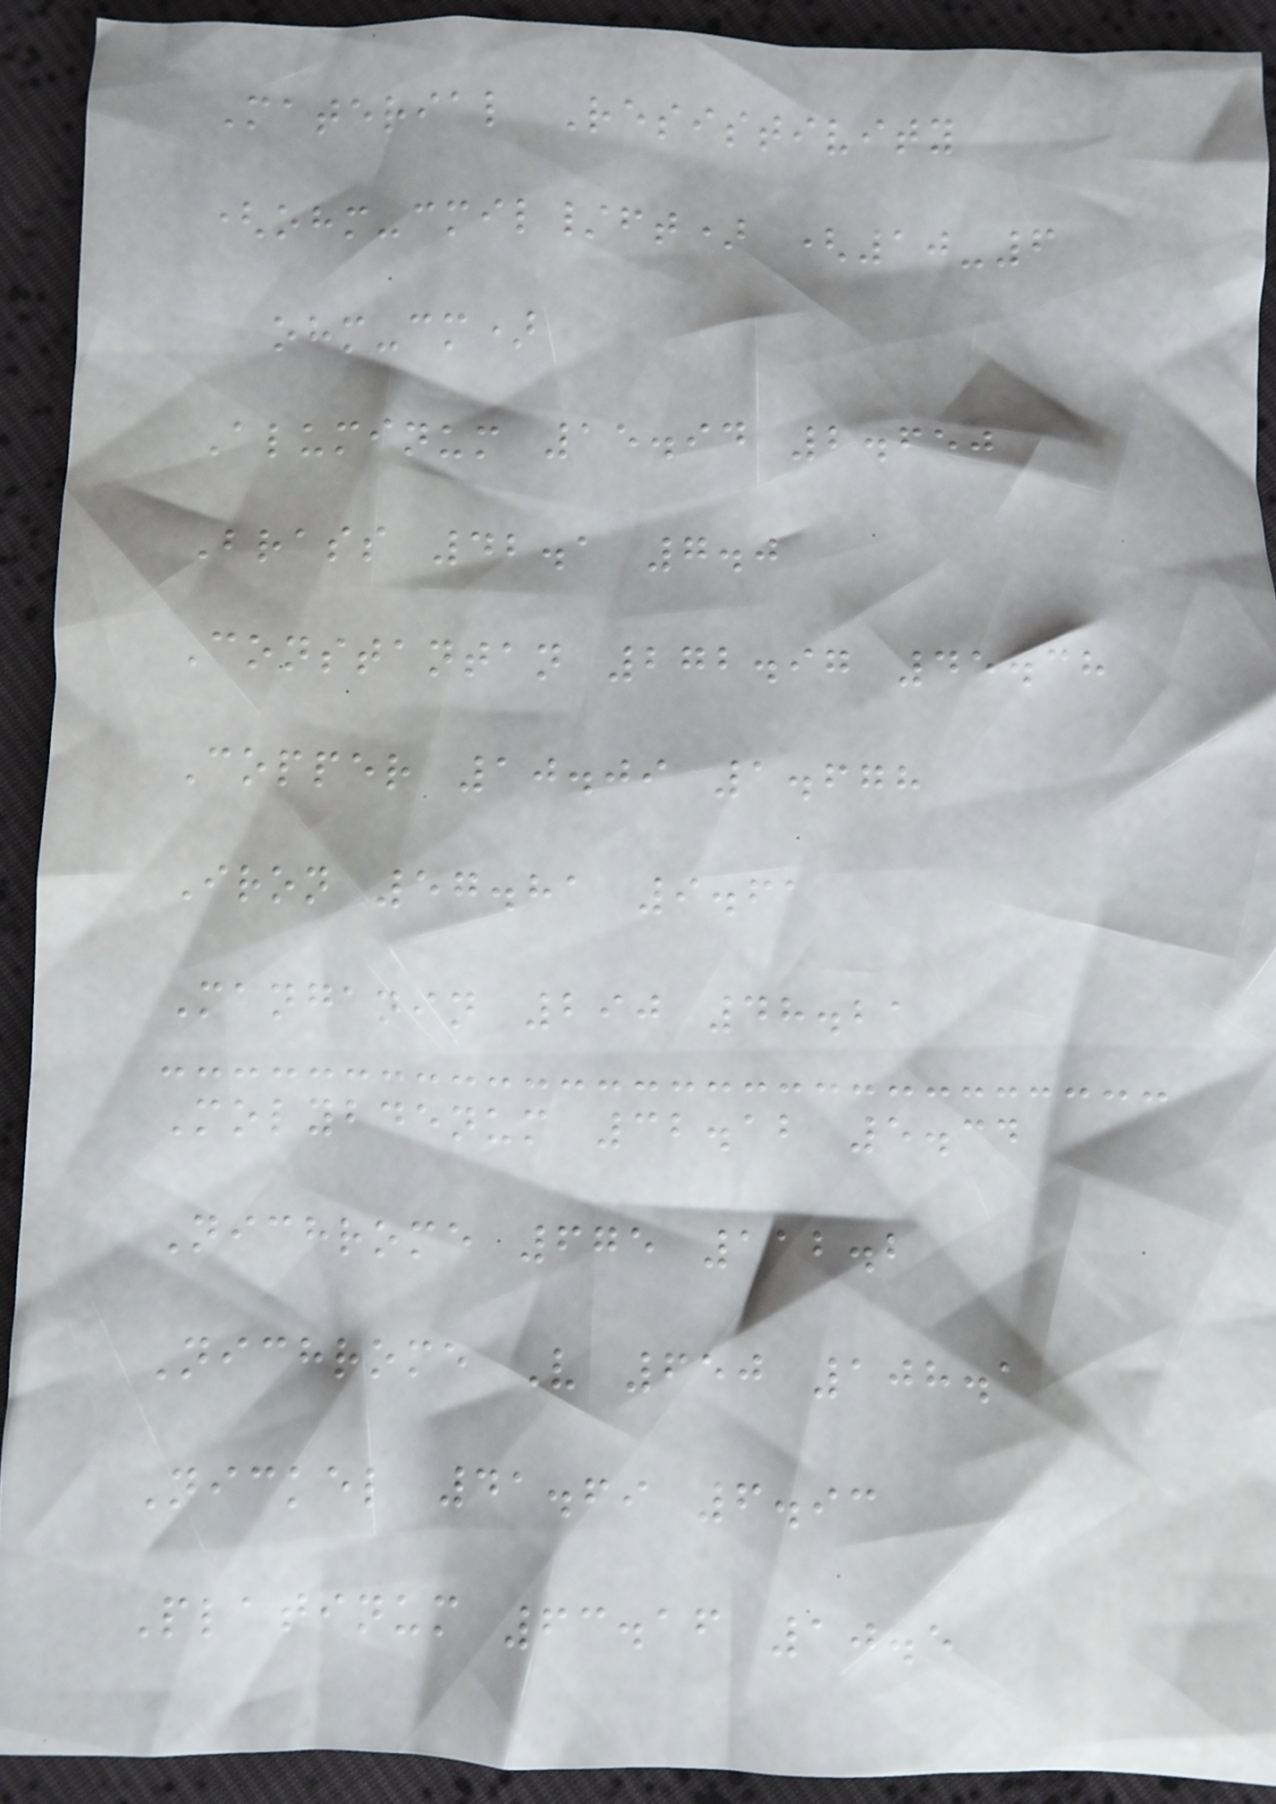Material Resistivity
(ohm-cmil/ft) (10-6
ohm-cm)
Aluminum 15.94 2.650
Brass 42.1 7.0
Constantan 272.97 45.38
Copper 10.09 1.678
Iron 57.81 9.61
Manganin 290 48.21
Molybdenum 32.12 5.34
Nichrome 675 112.2
Nichrome V 650 108.1
Nickel 41.69 6.93
Platinum 63.16 10.5
